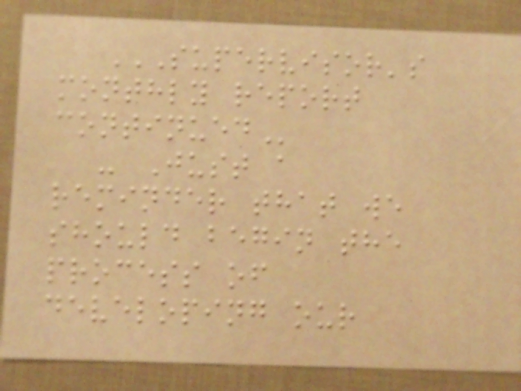SUPERVISOR'S
MONTHLY REPORT
CONTINUED
- Just a
reminder that we
should begin the
process of
developing our
